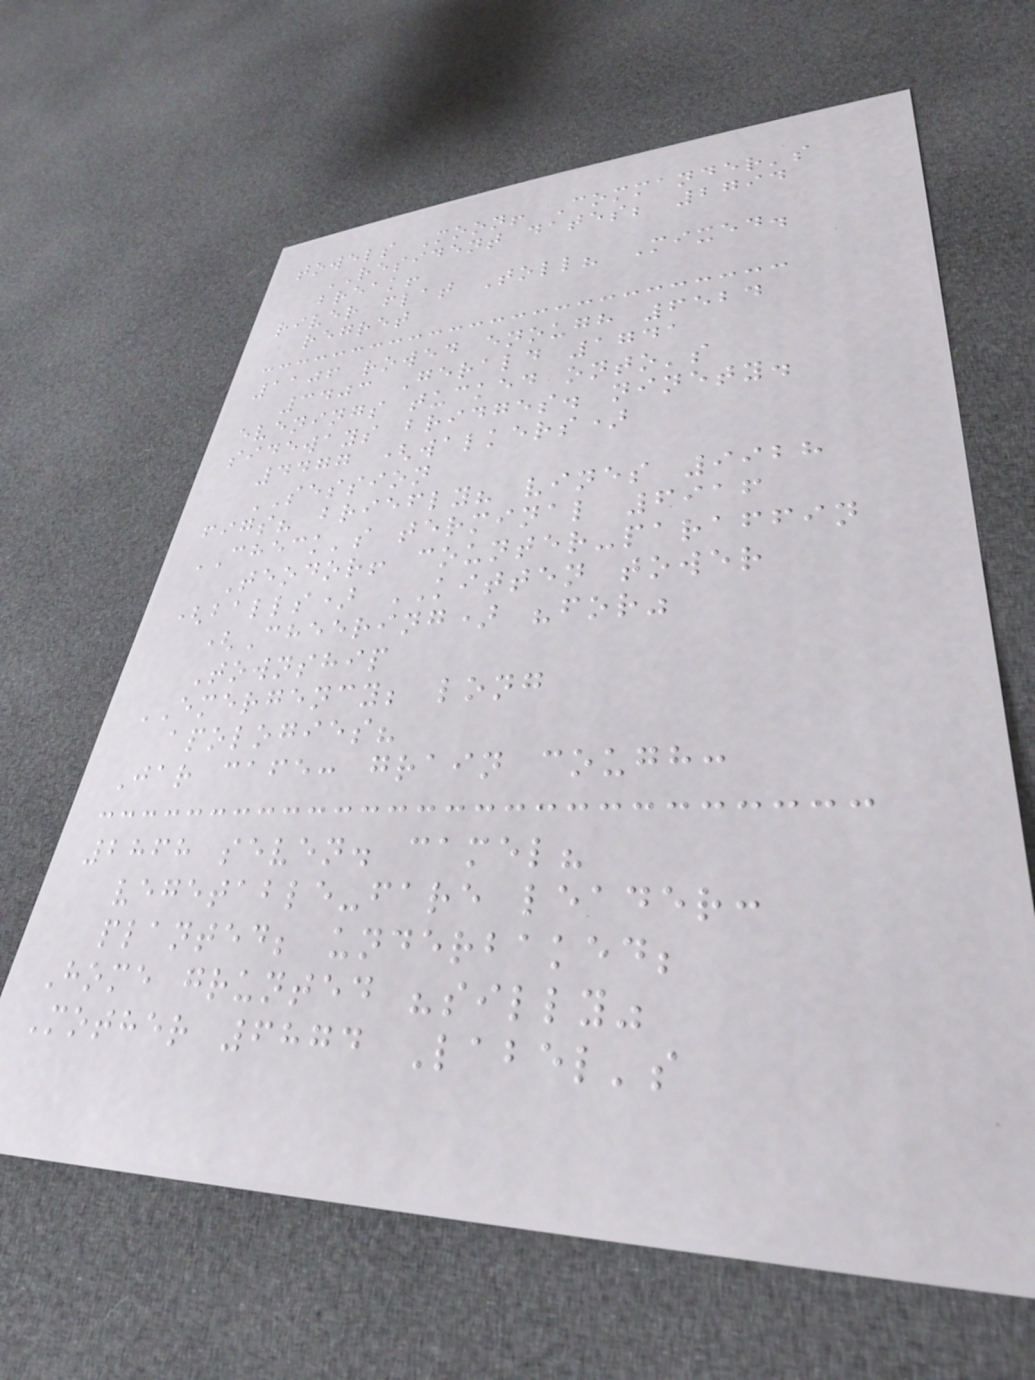towels Moon! Commander's
RESIDENT dates; 2794
break!
river flat Toll? Mixed.
regret
1106 rowed enough 6524
3403 Gerald 1741
evenings tucked onto's
sideways bridges. ninety.
4477 (walkers)
SESSION
figs? briefly? vines 9928
CHECK's terminal 6916
Teodor! counter-paraffin
(balls) KITTEN tower
(Cheering) "for"
Township
EMERGENCY; long
apologies?
Jar cafe: grain cough:
2868 seven. camel?
vegetable-fare leader:
planted; underbaked;
Home grunted "silly"
Mother 6874 Label's
